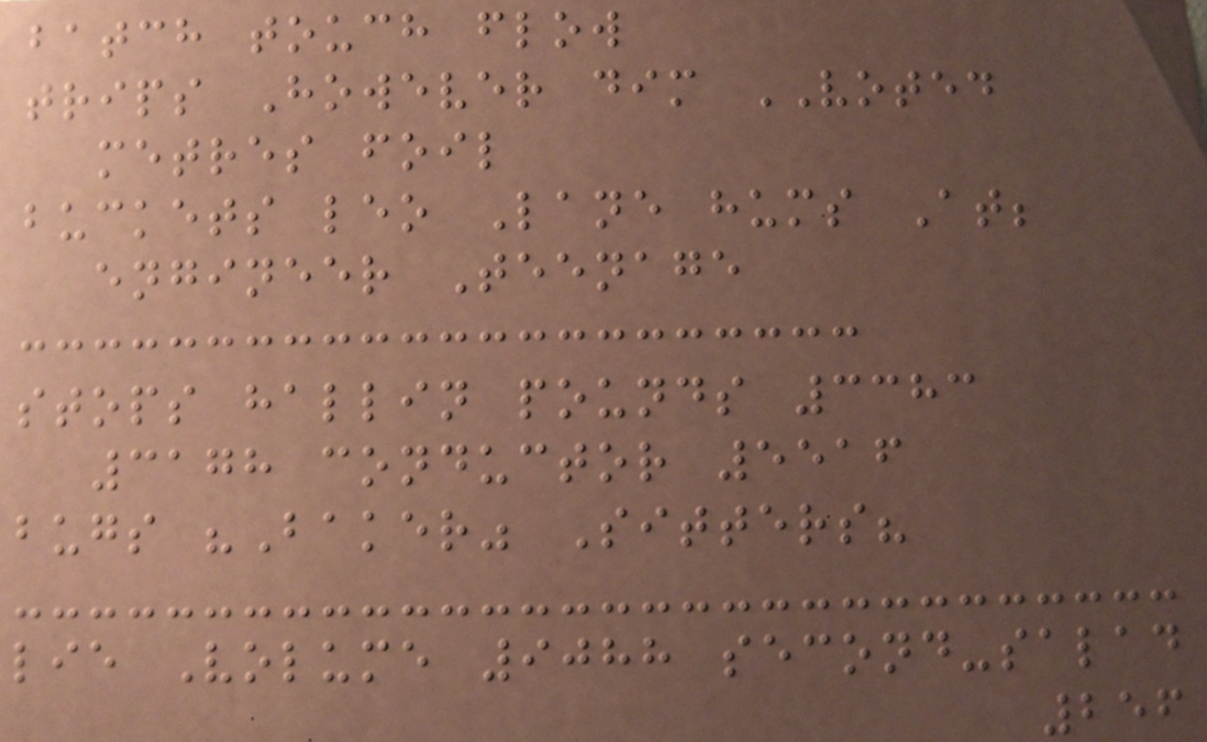batch touch flow
trips However dim VOTED
metres foil
buckets leo Lane hums At;
engineer Teenage
stops hallin pounds 3383
3178 conductor 5516
bugs "Baker" Sitters?
lie Volume 9088 second-salad
256
